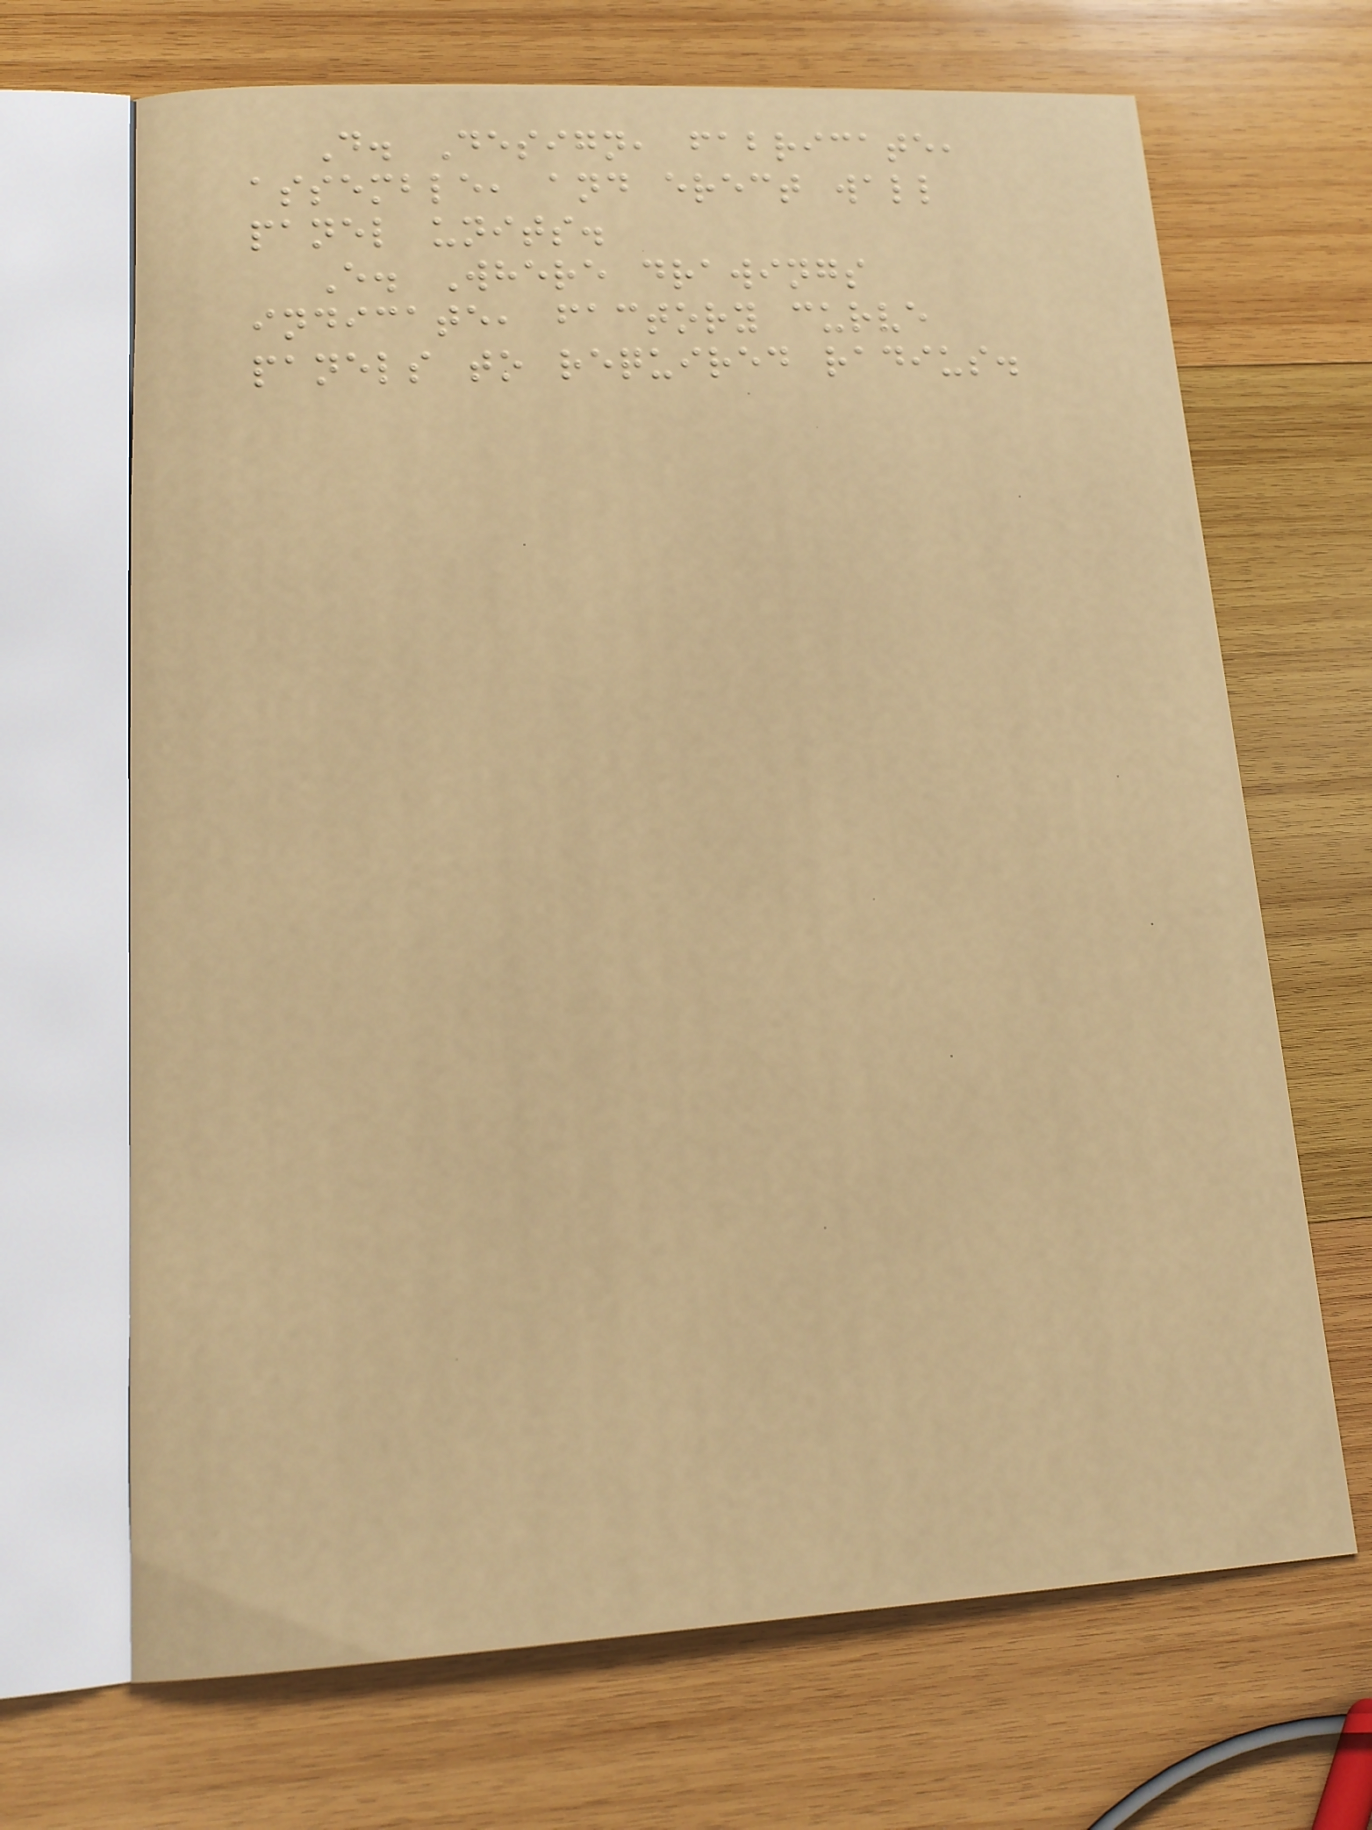D. Design, fabricate,
assemble, and erect wall
panel units.
E. Where drawings
indicate, factory curve
panels to required radius.
